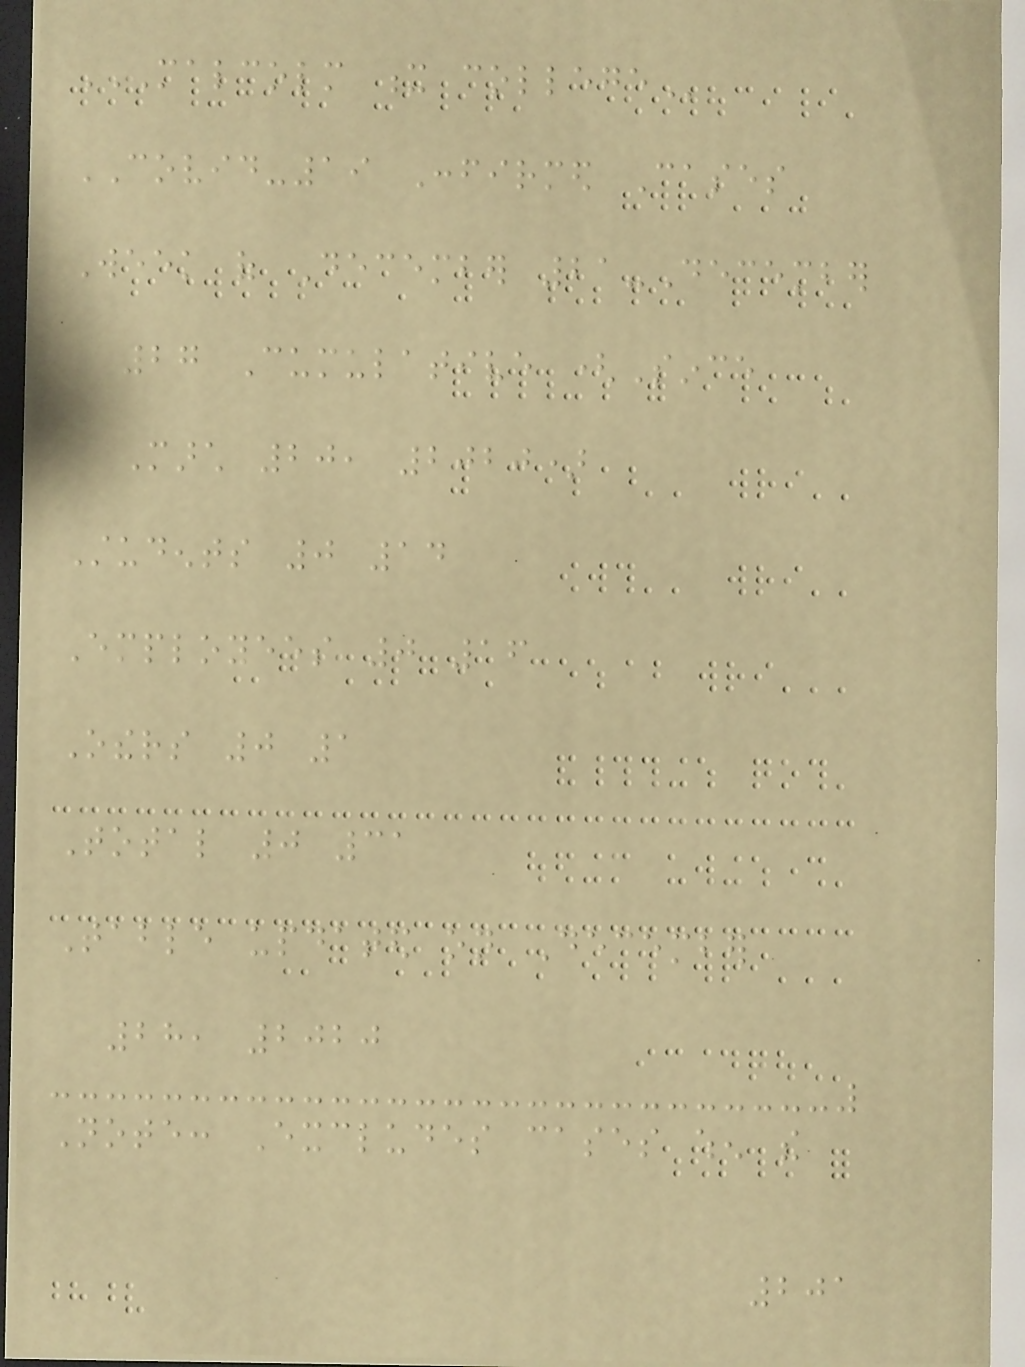MALCOLM X COLLEGE
COVID-19 Confirmed Cases
Week of December 21-December
27 Cumulative (Since
March 20, 2020)
Students 0 14
Employees 0 16
Others 0 1
Total 0 31
Table updated on December
28, 2020
Note: Excludes cases when the
201
